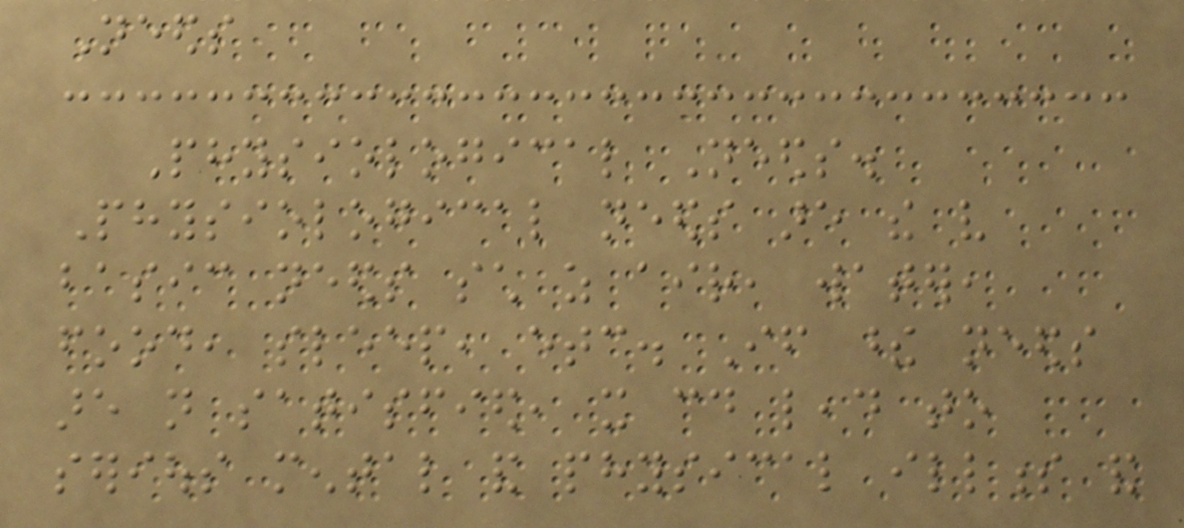Needs
Physiological Needs.
Physiological needs are the very
basic needs such as air, water,
food, sleep, etc. If these needs
are not satisfied, it could lead to
serious mental and physical illness and
